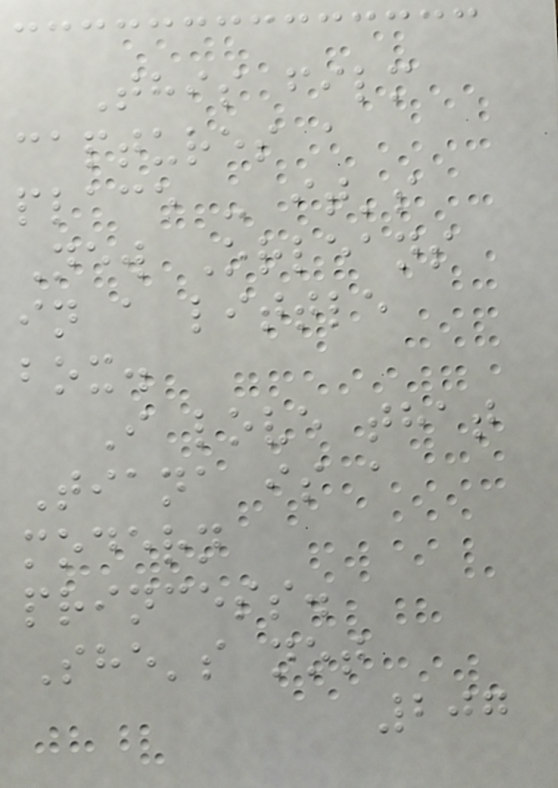This film
captures a
place - it's
New Orleans
in a little
box.
I love that
Tiana is a
modern
princess.
She's not
207
